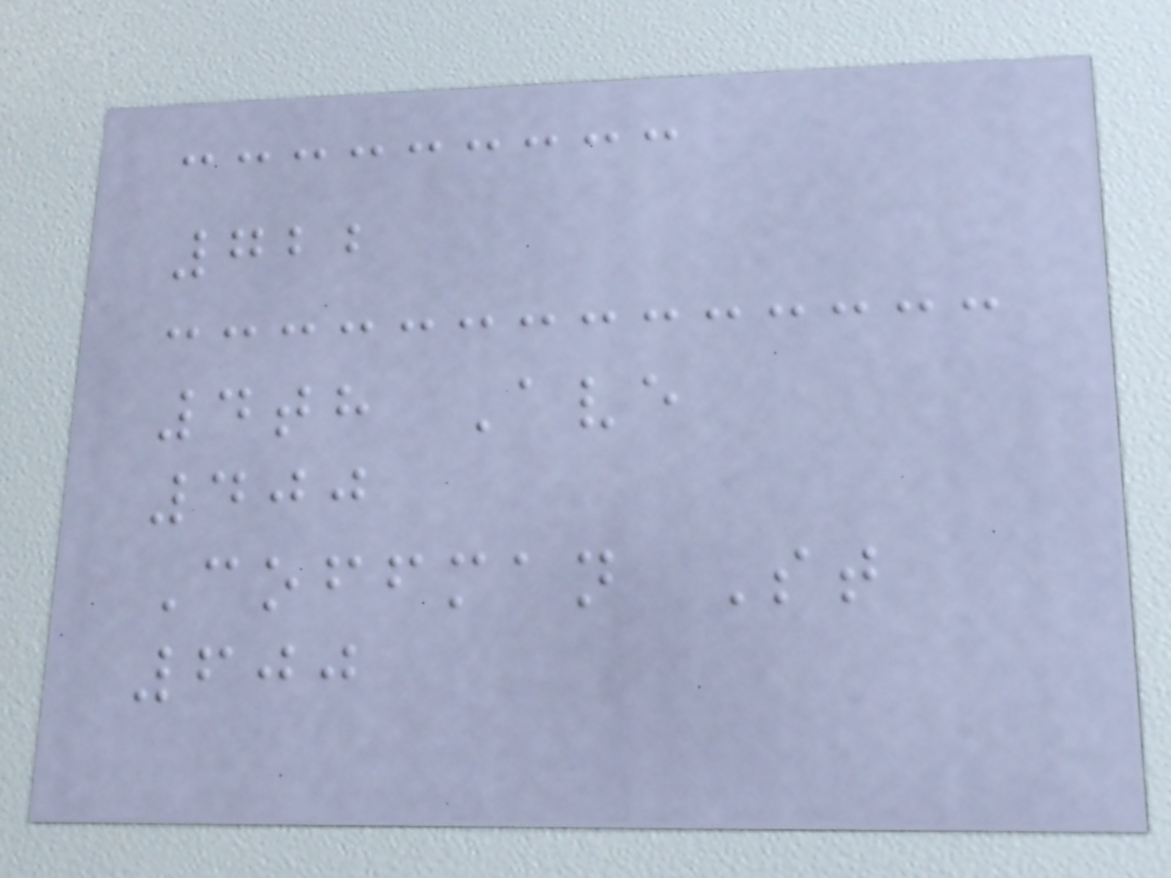722
4th Ave
400
Coffman St
600
